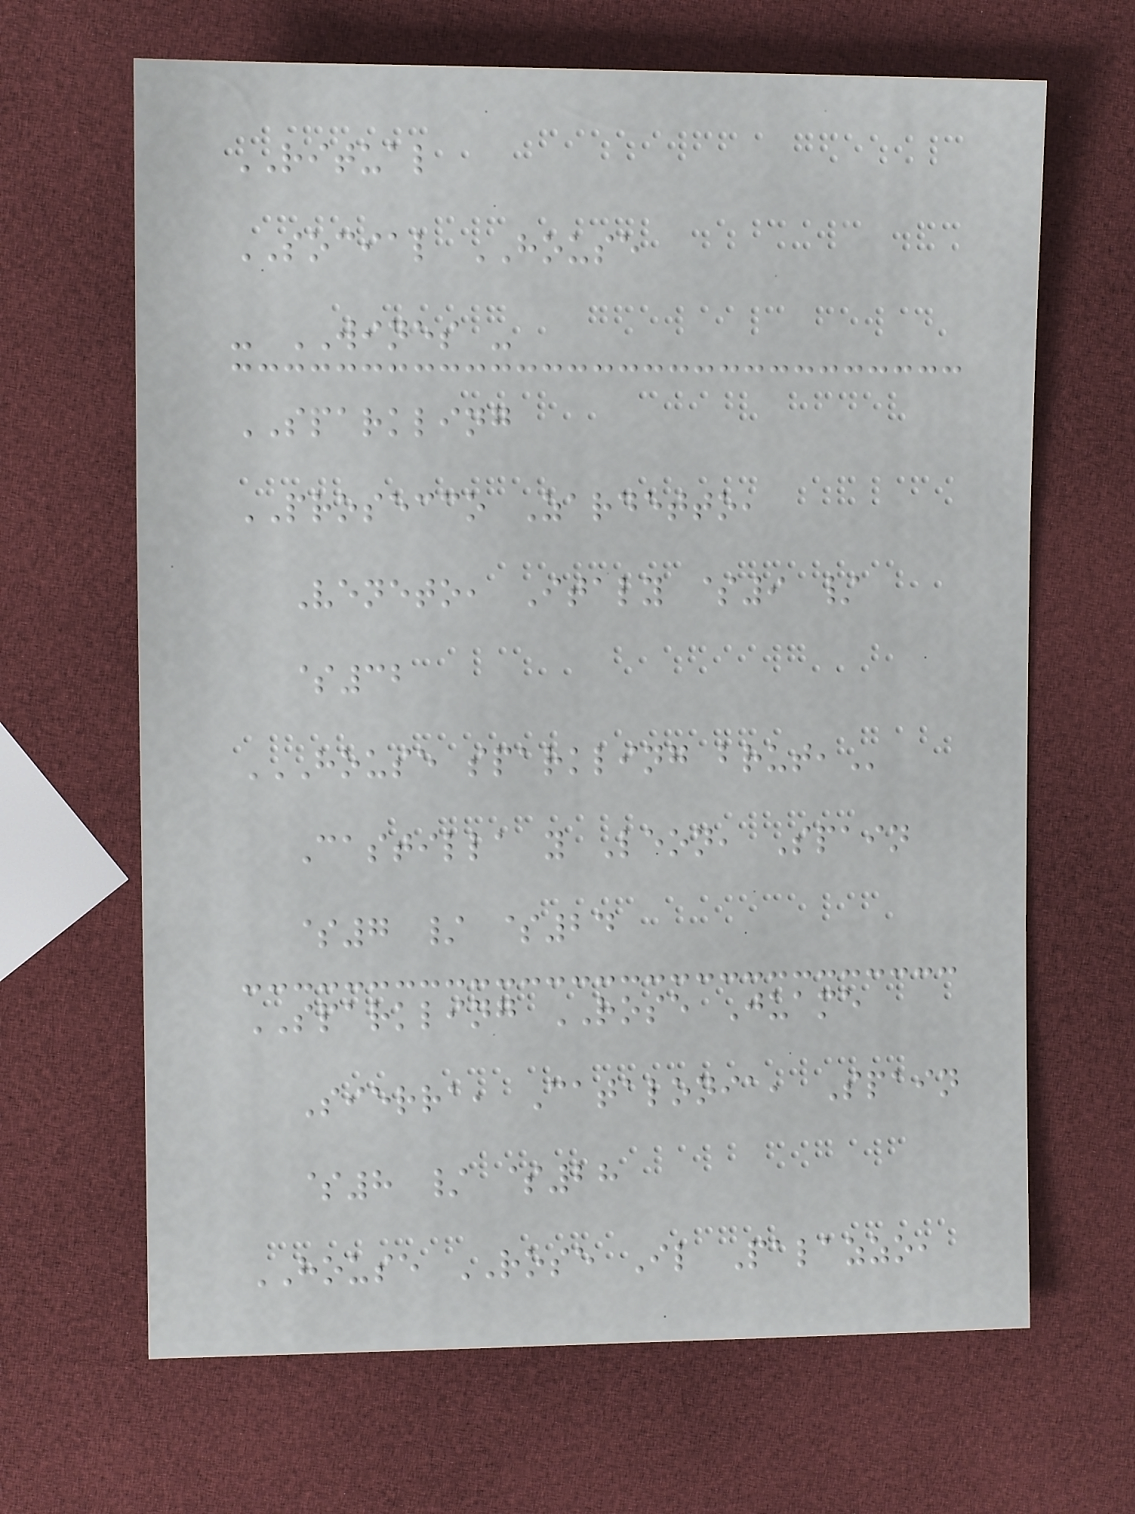RITUAL
SOCIAL HOUSE
- WINES -
SPARKLING
PROSECCO Zardetto,
Veneto, Italy $9 /
$32
HOUSE SPARKLING BRUT,
Castilla y Leon, Spain
$7 / $24
SPARKLING ROSE Juame
Sierra, Catalonia, Spain
$8 / $28
HOUSE ROSE Il Palazzo,
